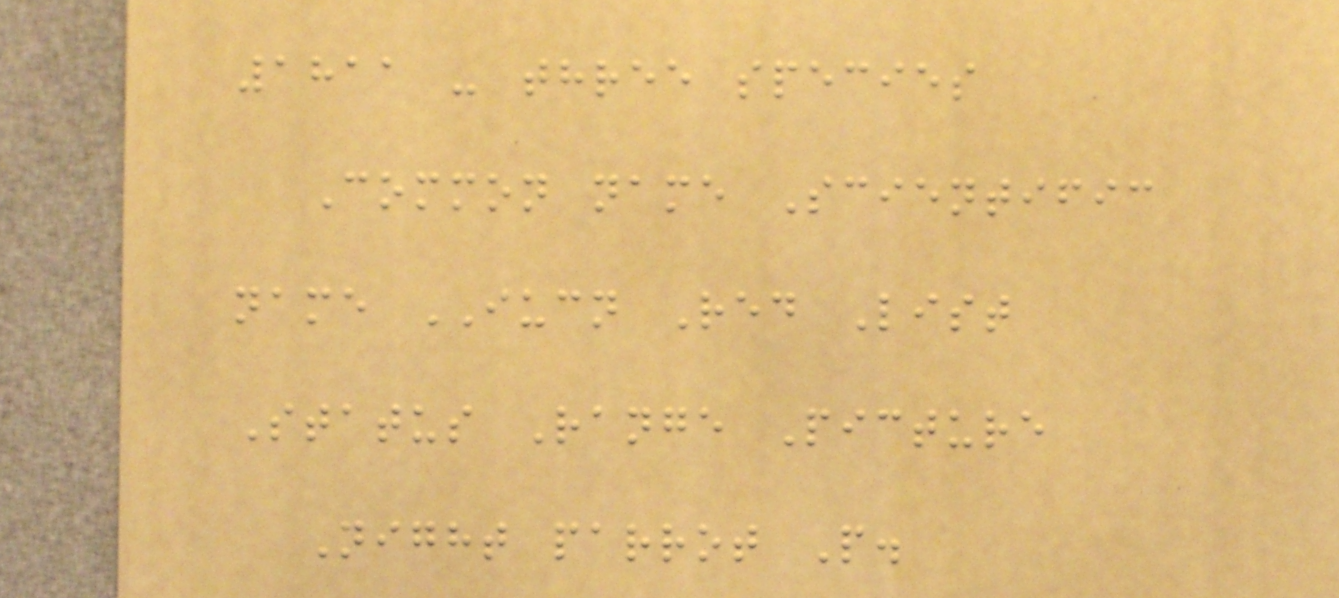1811 - three species
Common name Scientific
name IUCN Red List
Status Range Picture
Night parrot P.
